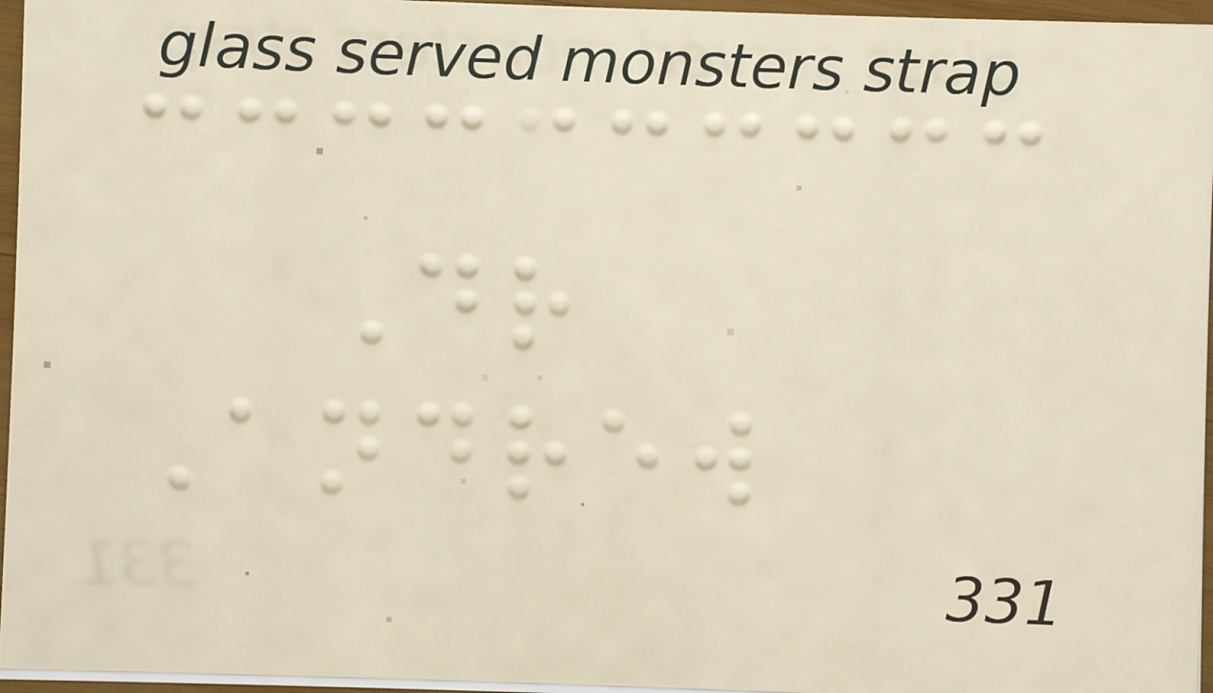Dr
Andrew
